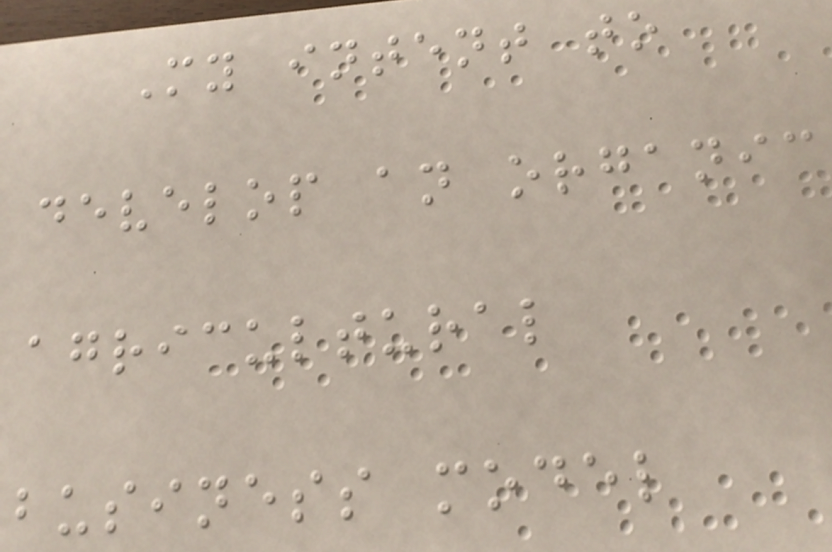My intent to
develop an organic
agricultural
business model
